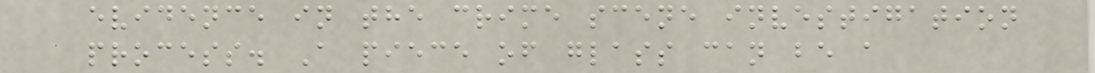evidence in the crime scene investigation
process. A piece of glass can be a
